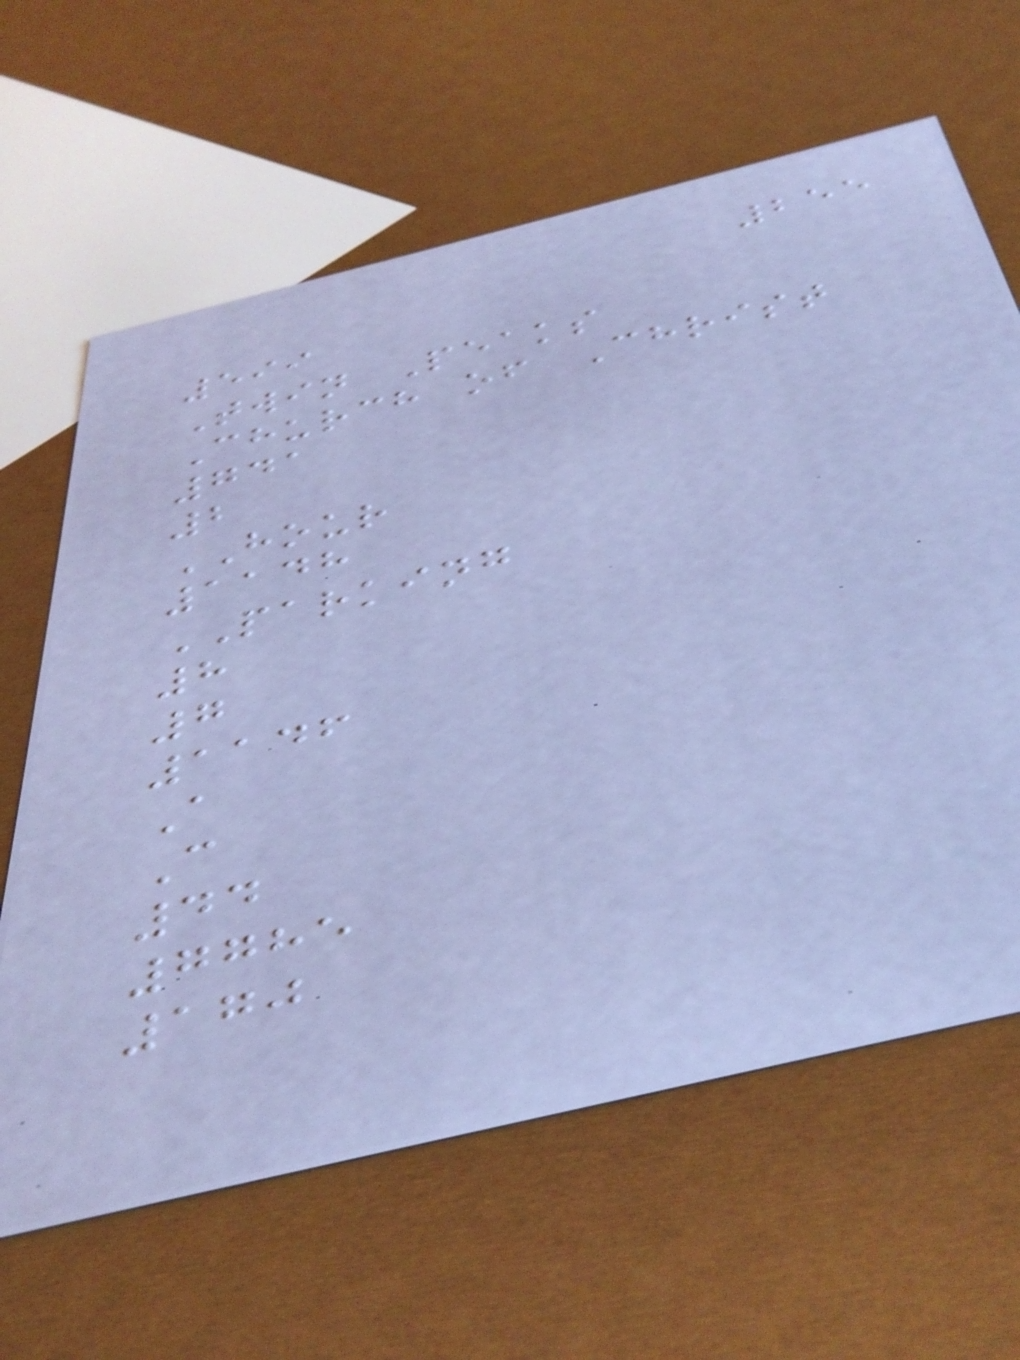255
599
Twin Peaks
Church of Christ
741
2
HOUR
1148
PARKING
8
7
1146
A
C
44
7785
170
